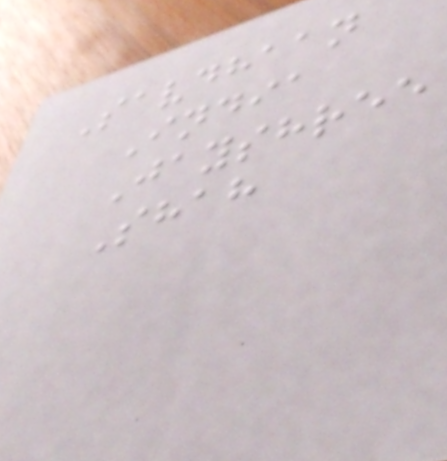Savdhaan
India
Jayshree
Shah
